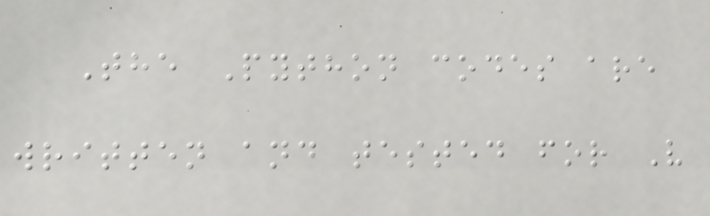The Python codes are
written and tested for V
